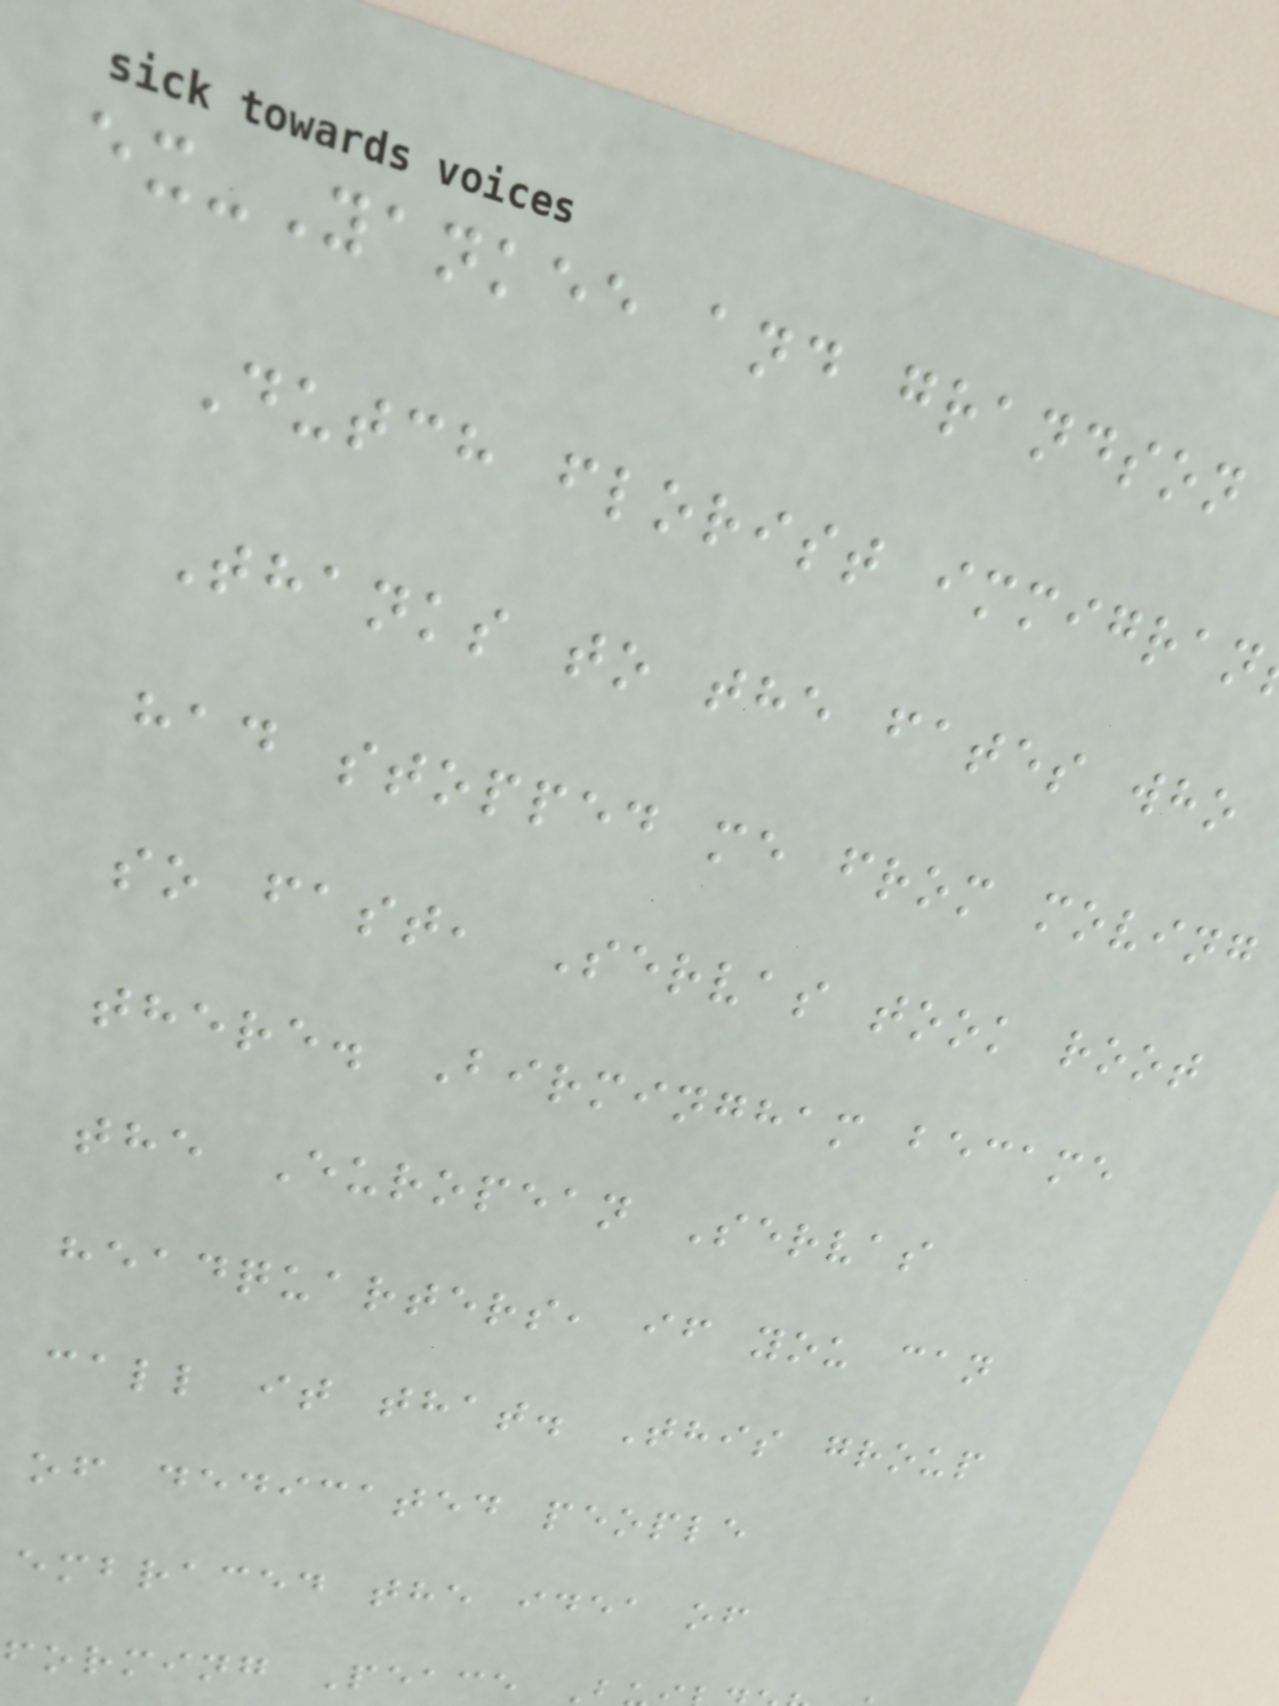ex-Yankee and grandson
Dutch florist immigran
Thanks to the fates who
had stopped me from moving
so fast, Servas took root
there. Birmingham became
the European Servas
headquarters, if you can
call it that. This group
of dedicated people
embraced the idea of
forming Peace
